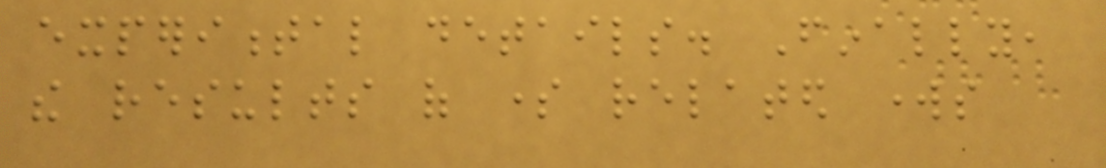experimental details. Finally,
the results of some related works
